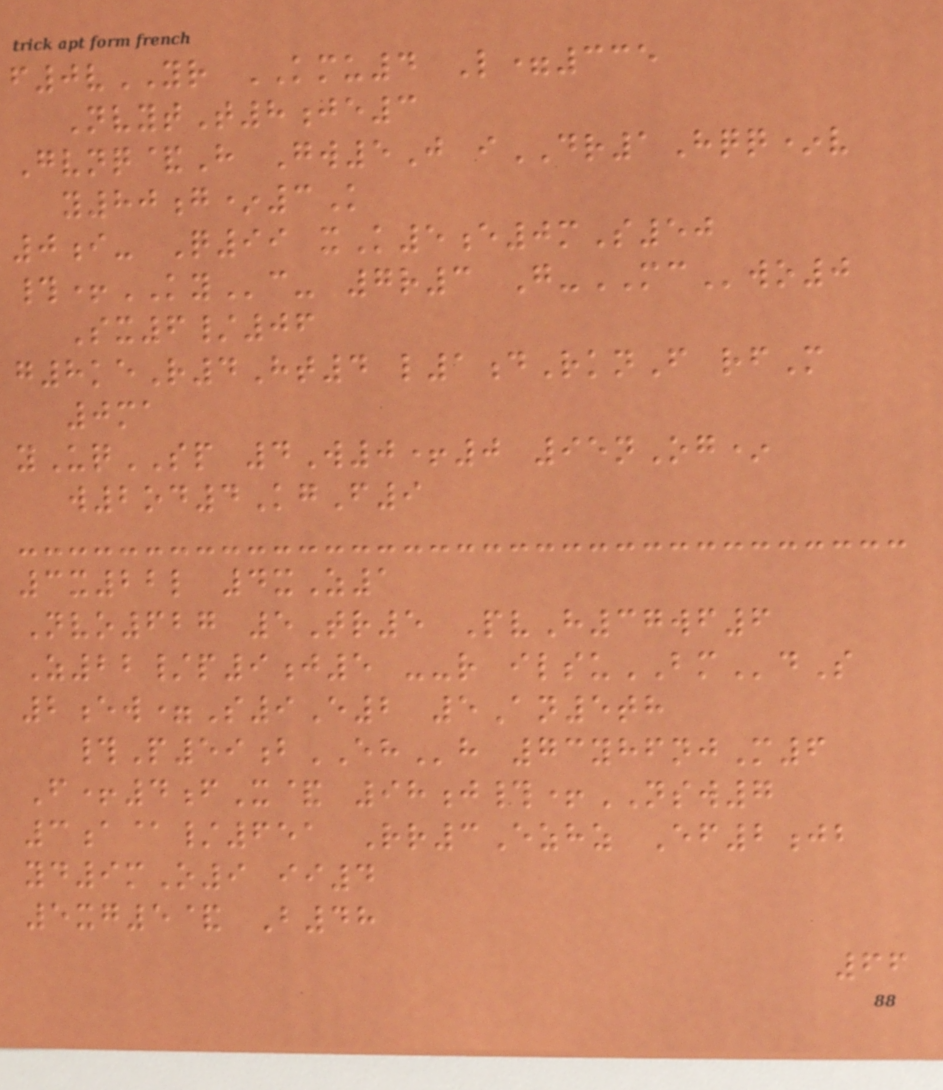f0vYR KMU4 L=335
NvytT8je3
Gvnq&H Gw5J iDR1Hqq*v
y80g*3K
0i- Q99 xK5e0mS50
#+KYc- 7r3 G-MCwo0
Sx6/06
g8keR4Ht4 l1dRknF rfM
0ma
yUqSP 4W0+0 95nOg*
w2od4KgF9
3x22l 4xZ1
Nvo627 5Tr5 PvH37wf6
Z22/p9j5 --r ilsuBMdS
2ew=S9E2 5An5th
#P59bEHh 73yhfnjM6
F+4fX& 98j#+NSW7
3a@/651 Rr3Ezhz Ef2jb
yd9mO9 ii4
5xg5& B48
66
